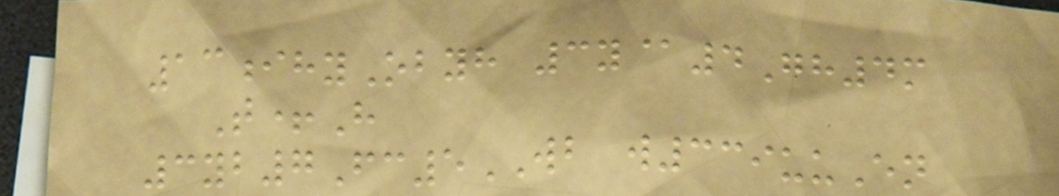13ihyObyh 3y@4Gh4m
T+H
3yb7Fc5WB w339uuEn
